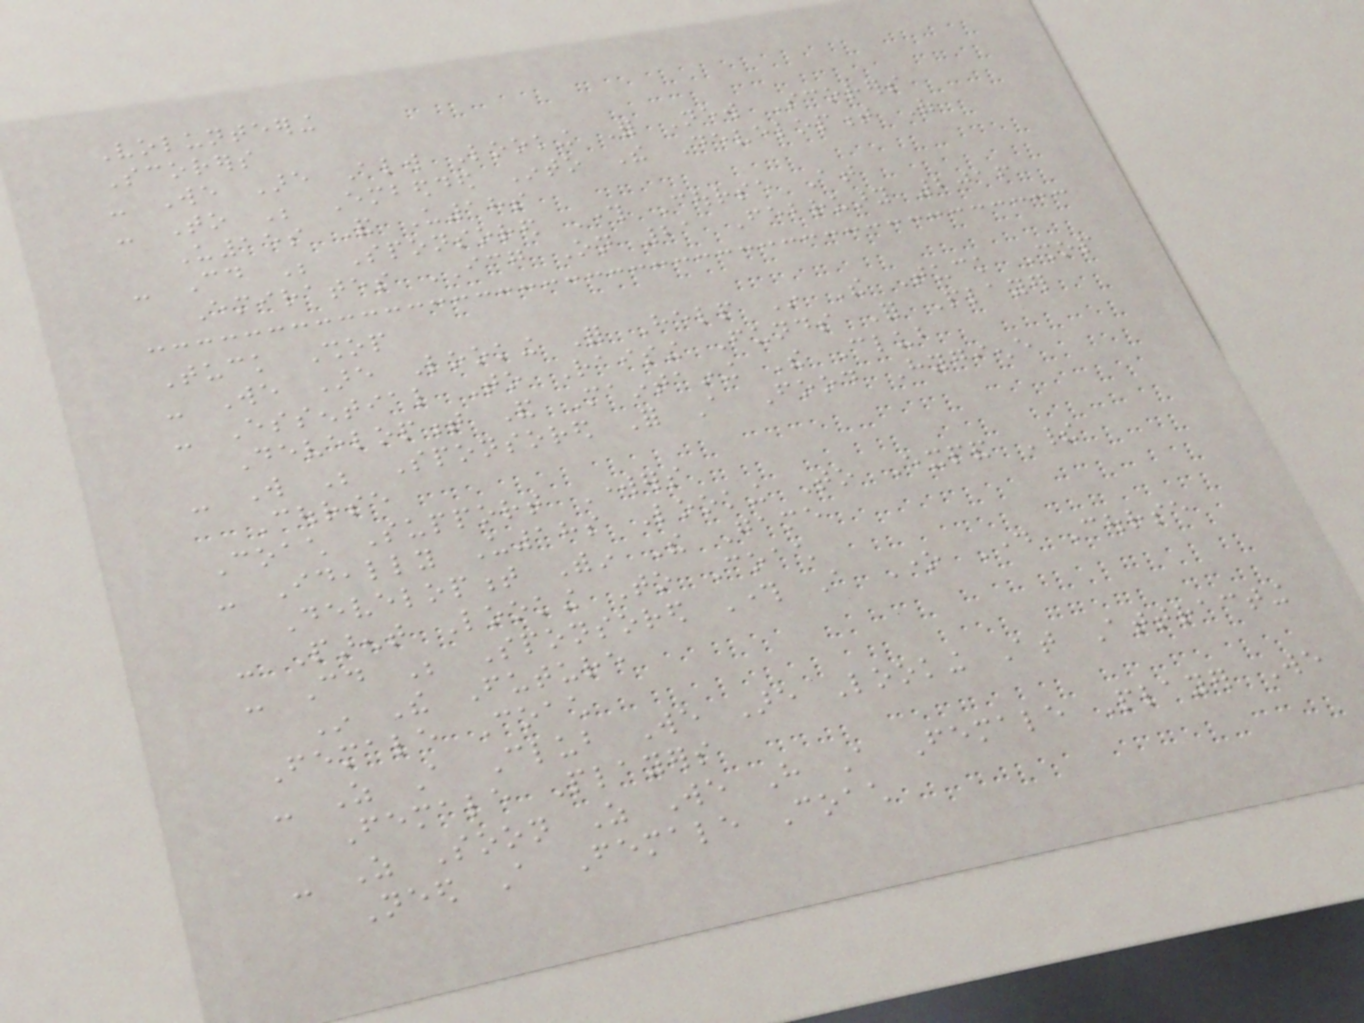Volunteering
Scorers
- We Are Always Looking For New Scorers
- To Be Embedded Into The Development Of
U15s And U18s
- Could Be Sponsored Through Course At
Emirates ICG On 21 February 2016
Tuck Shop
- We Are Looking For Help In The Tuck Shop
- Essential To Raising Funds For Player
Development And Maintaining The Club
- Will Be Sponsored For A Food Hygiene
Course
Coach Support Workers
- Ideally U18s Looking To Expand Their
Development Within The Game
- Parent Looking To Coach
- Could Be Sponsored Through A One Day Course
In The Future
Female Coach
- As A Club We Are Looking At Attracting
Female Players
- As Soon As We Have A Female Player We
Need A Female Coach
